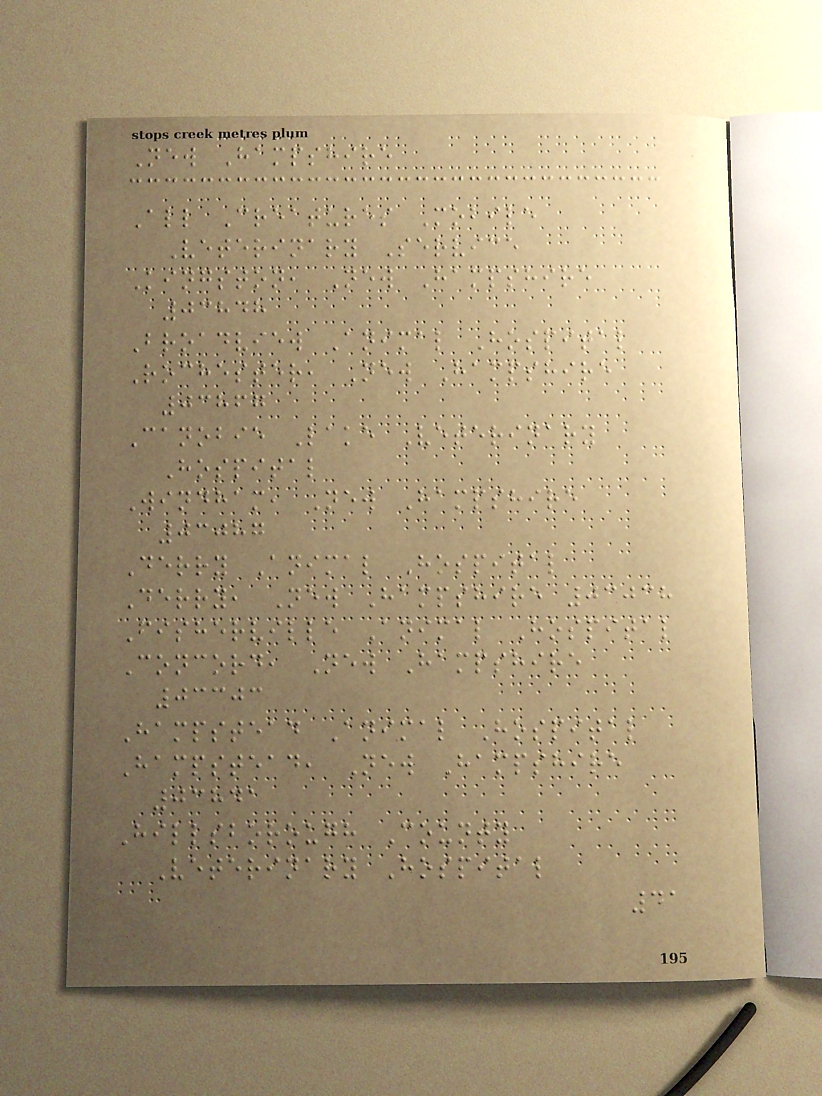New Hampshire
All Creatures Mobile
Veterinary Service
Kingston, New Hampshire
03848
Broadview Animal Hospital
Rochester, New Hampshire
03867
Canobie Lake Veterinary
Hospital
Windham, New Hampshire
03087
Derry Animal Hospital
Derry, New Hampshire 03038
Fisherville Animal Hospital
Concord, New Hampshire
03303
Hampstead Animal Hospital
Hampstead, New Hampshire
03841
Hillsborough County
Veterinary Hospital
41
